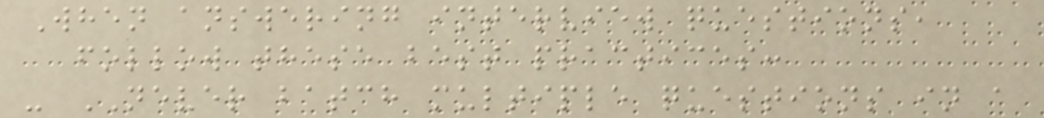When answering interview questions,
follow these best practices:
- NEVER batch multiple questions in a
